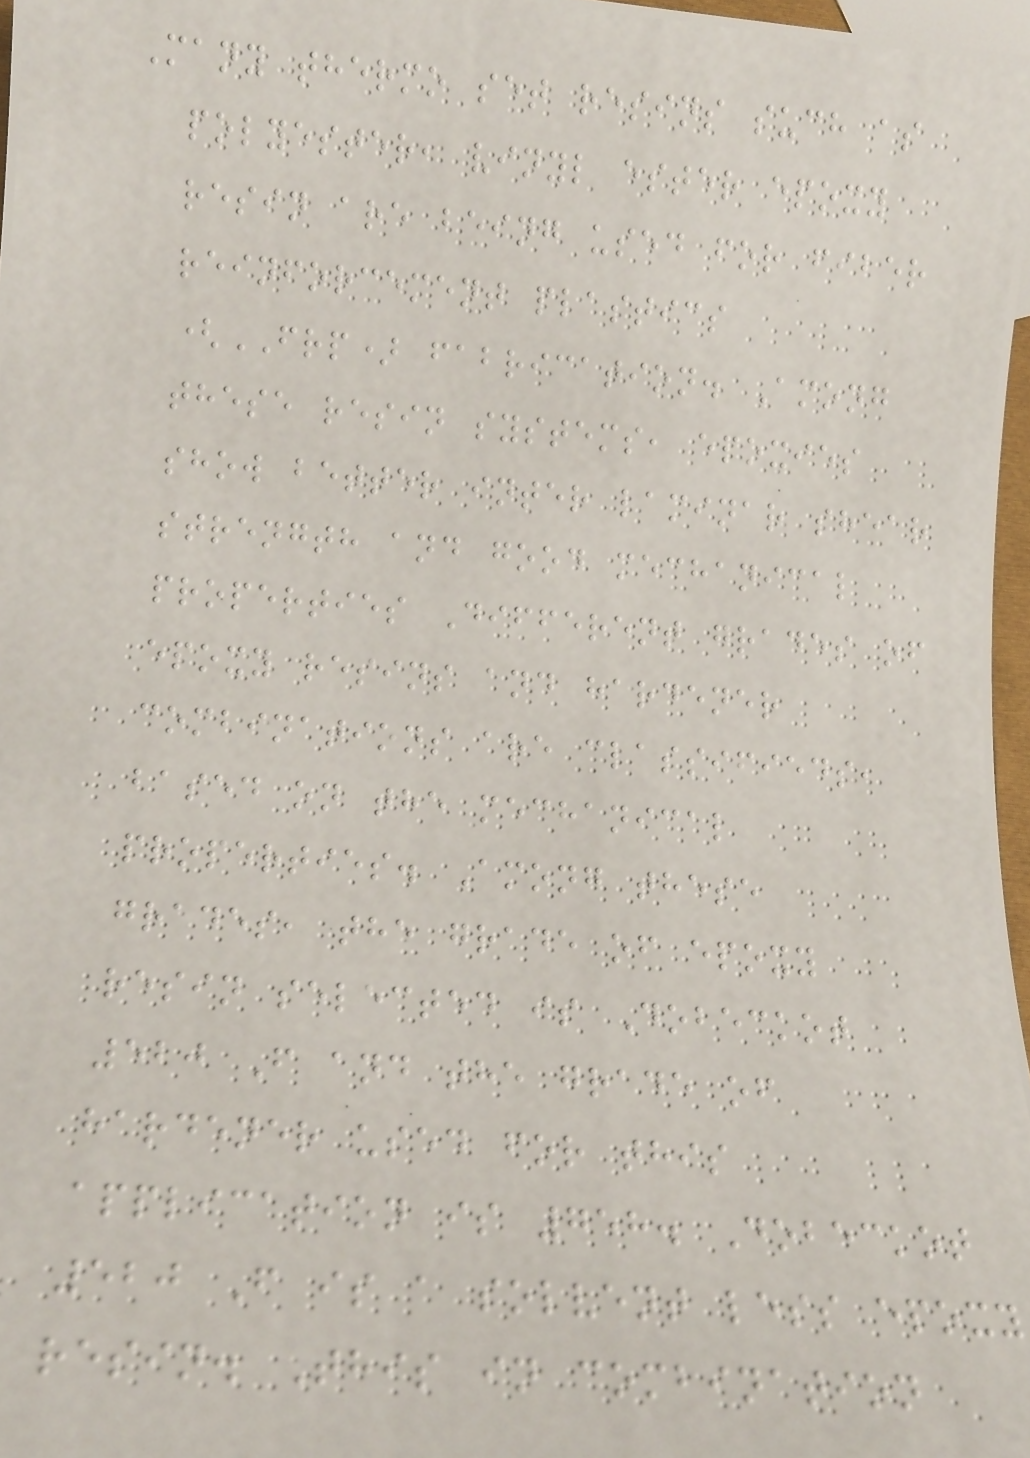Many thermo set resins such as
polyester, vinyl ester epoxy
resin are being used for fiber
reinforcement plastics
(FRP) fabrication. Among
these resin systems, epoxies
show better inter laminar shear
strength and good mechanical
properties Different grades of
epoxy resins and hardener
combinations are classifieds,
based on the mechanical
properties. Among these
grades, the grade of epoxy
resin selected is Dobeckot
520 F and the grade of
hardener used for this
application is 758. Dobeckot
520 F is a solvent less epoxy
resin. This in combination
